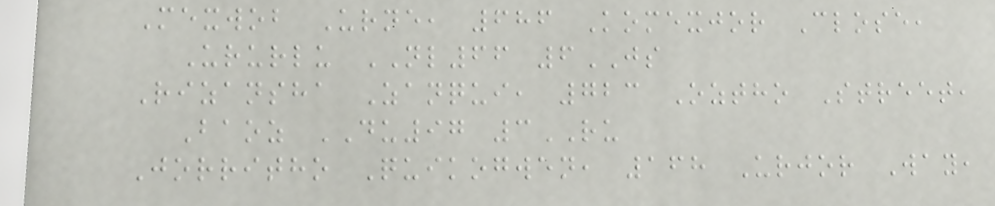Mexwob Urne, 686 Komexjor Close,
Ururlu NL66 6JS
Rizansha Zanqui, 723 Oztho Street,
Baoz DU97 3RU
Jorritho Quikogwen, 168 Urjor Way,
